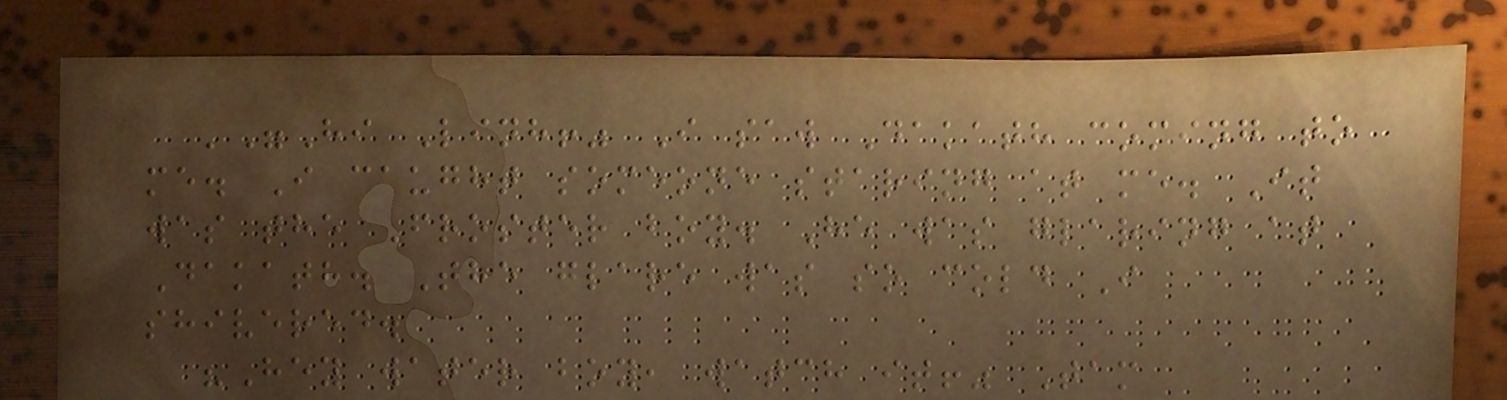'"Hi Linh!" I saw Dakath coming to
me. I caught someone staring at me. It
was the Froster boy. He was glaring at
Dakath. The glare was so cold I
shivered.
"Hey water boy, watch it!" Tam
